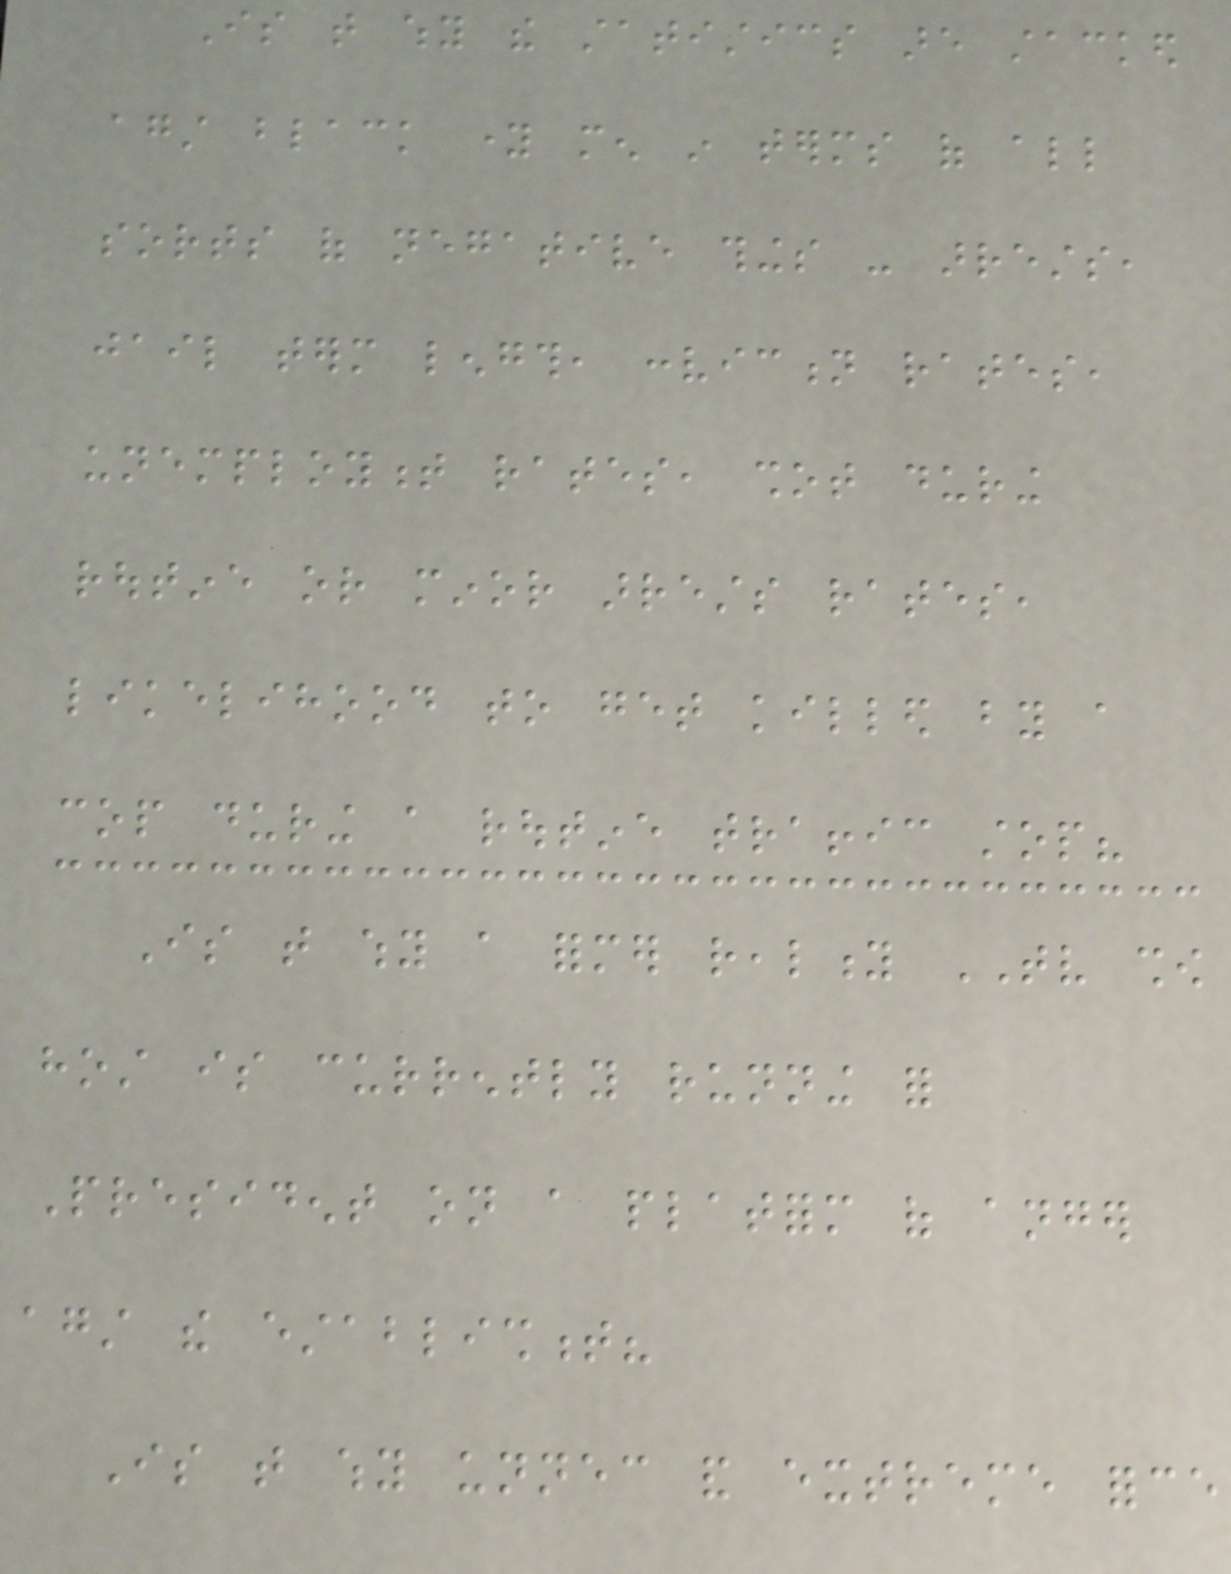Is that why the statistics are stacked
against black young men in terms of all
sorts of negative things - arrests,
jail term length, conviction rates,
unemployment rates, shot during
routine or minor arrests rates,
likelihood to get killed by a
cop during a routine traffic stop?
Is that why a former reality TV show
host is currently running for
President on a platform of anger
against the establishment?
Is that why unnecessary and extreme force
